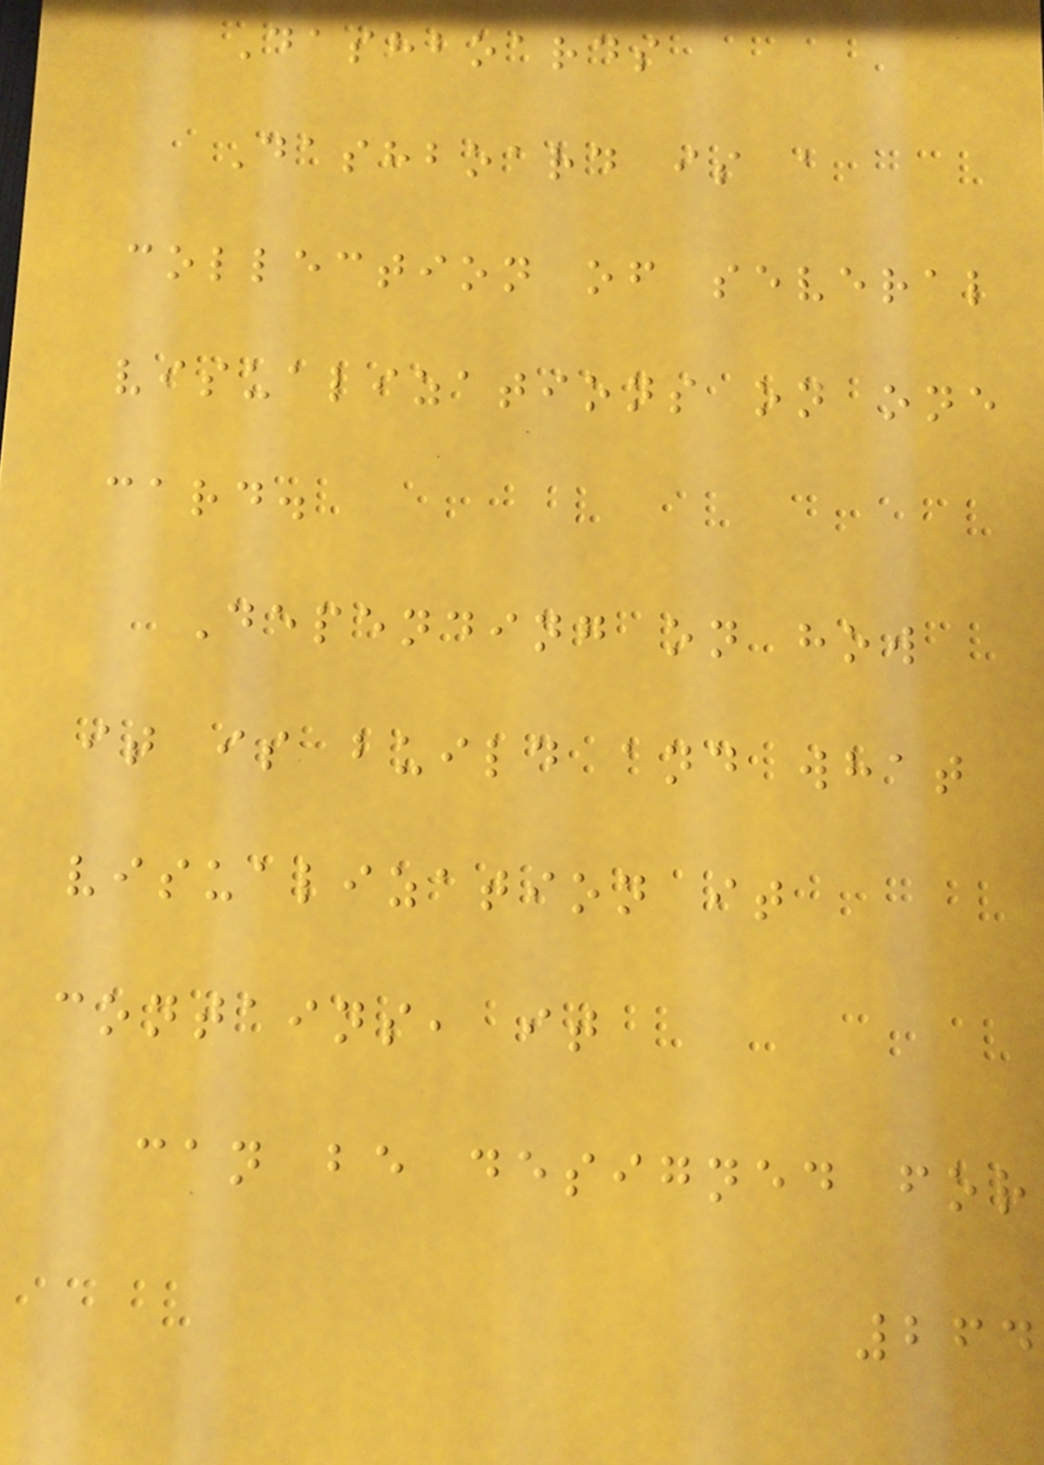Dashboards
Dashboard is a
collection of several
visualizations on one
card.
Depending on how
it is build and what
visualization it
contains, it
can be designed for
264
